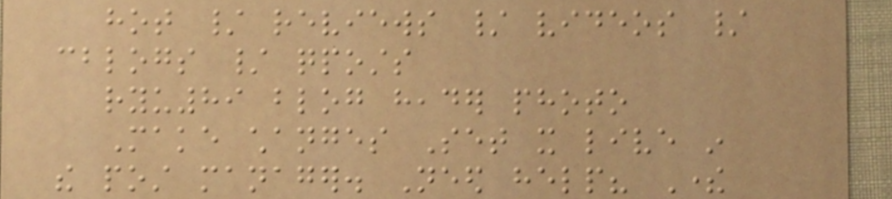hot / reviews / videos /
cblogs / qposts
ryu89 blog header photo
Make changes Set it live in
the post manager. Need help? There
